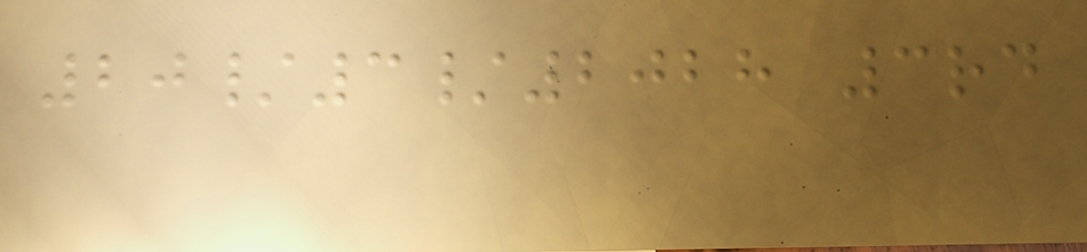20/3/2028 3rd
